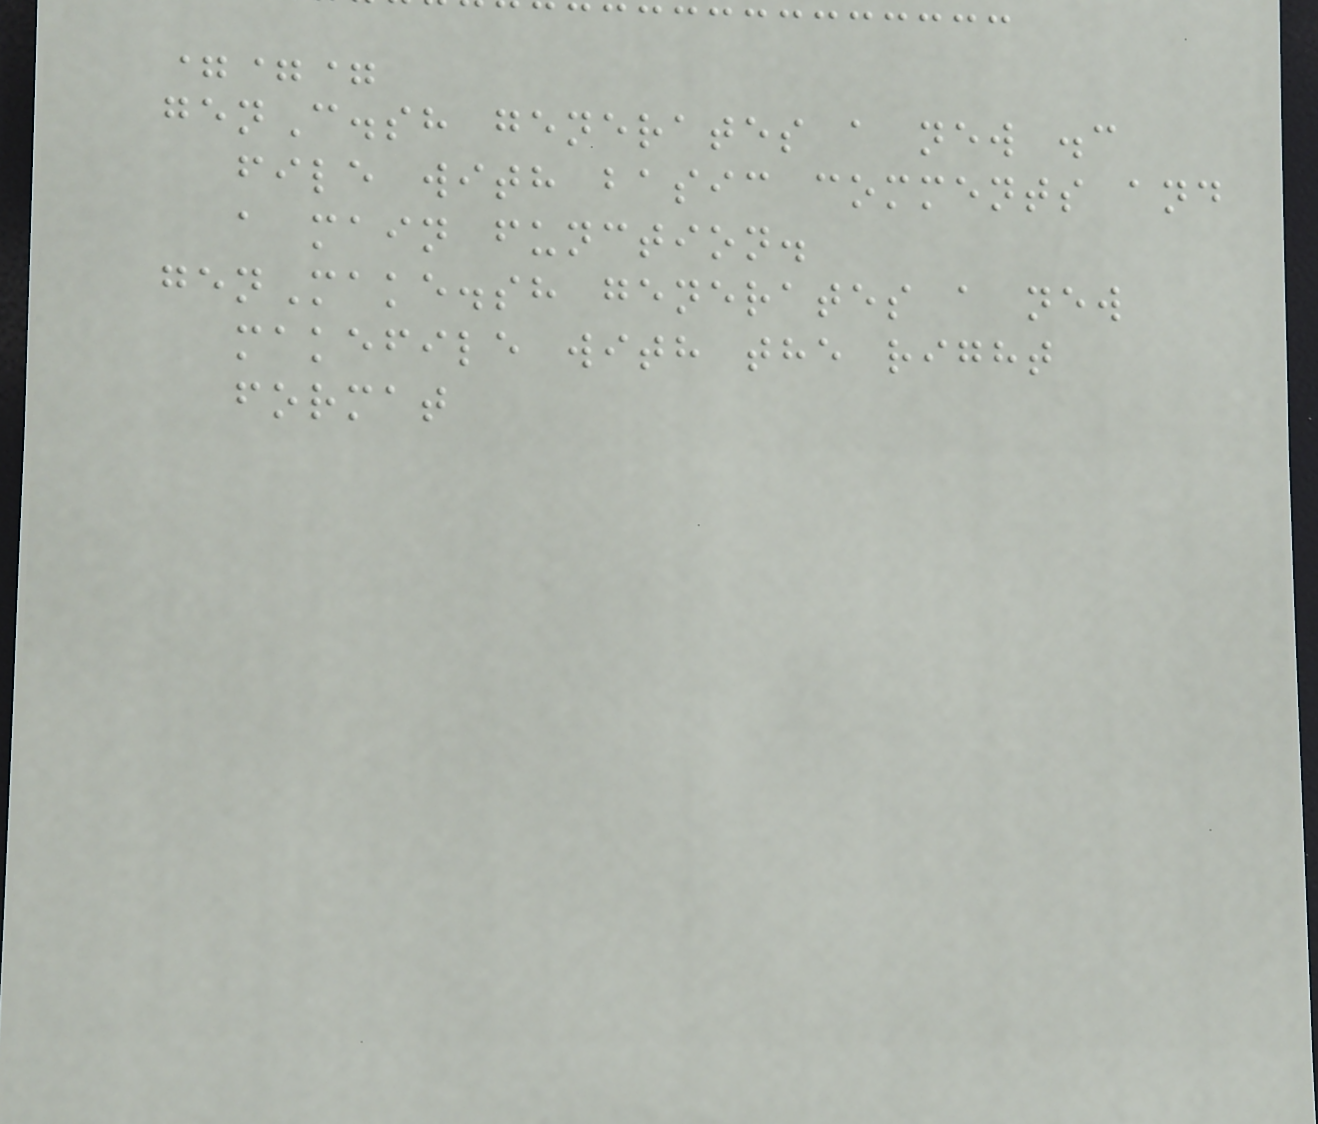===
genC.sh generates a new .c
file with basic comments and
a main function.
genMake.sh generates a new
makefile with the right
format
